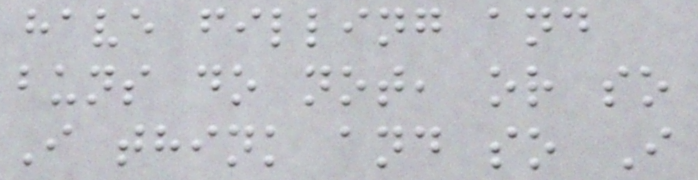have filling and
buns do not, or so
I think and so I
